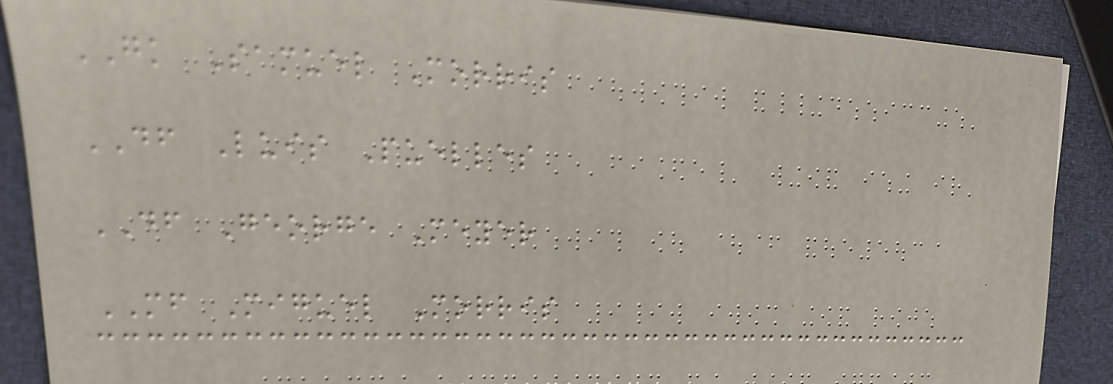GK Samuel Morris
DF Luis Puelles
DF George Meyer
MF Miguel Morris
